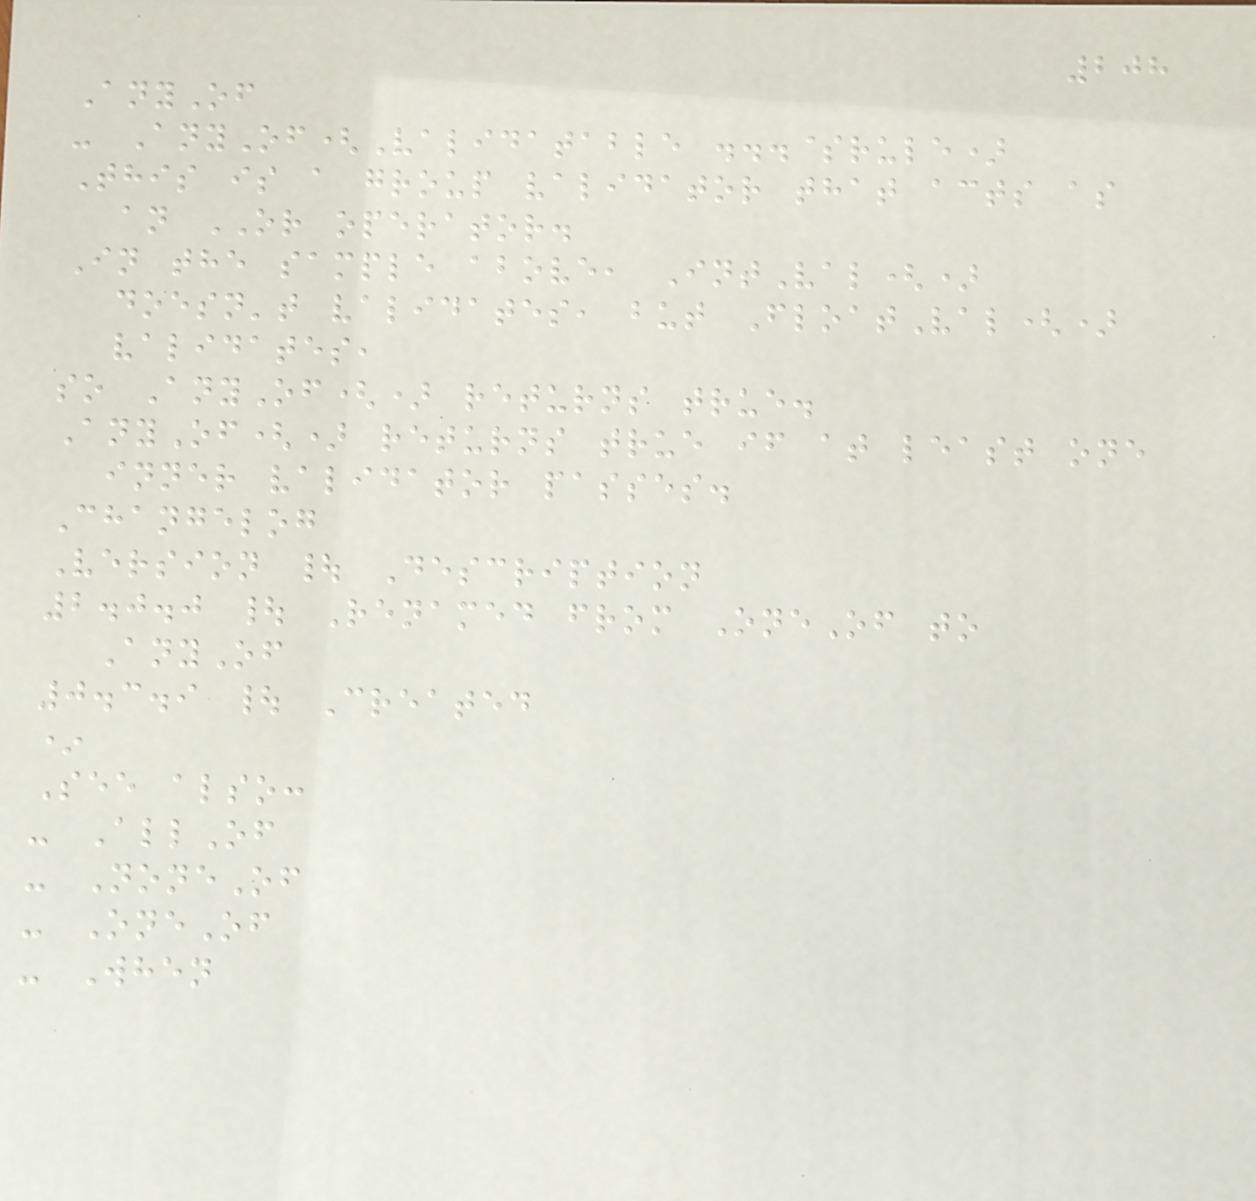208
AnyOf
- AnyOf(Validatable ...$rule)
This is a group validator that acts as
an OR operator.
In the sample above, IntVal()
doesn't validates, but FloatVal()
validates,
so AnyOf() returns true.
AnyOf() returns true if at least one
inner validator passes.
Changelog
Version | Description
2.0.0 | Renamed from OneOf to
AnyOf
0.3.9 | Created
*
See also:
- AllOf
- NoneOf
- OneOf
- When
